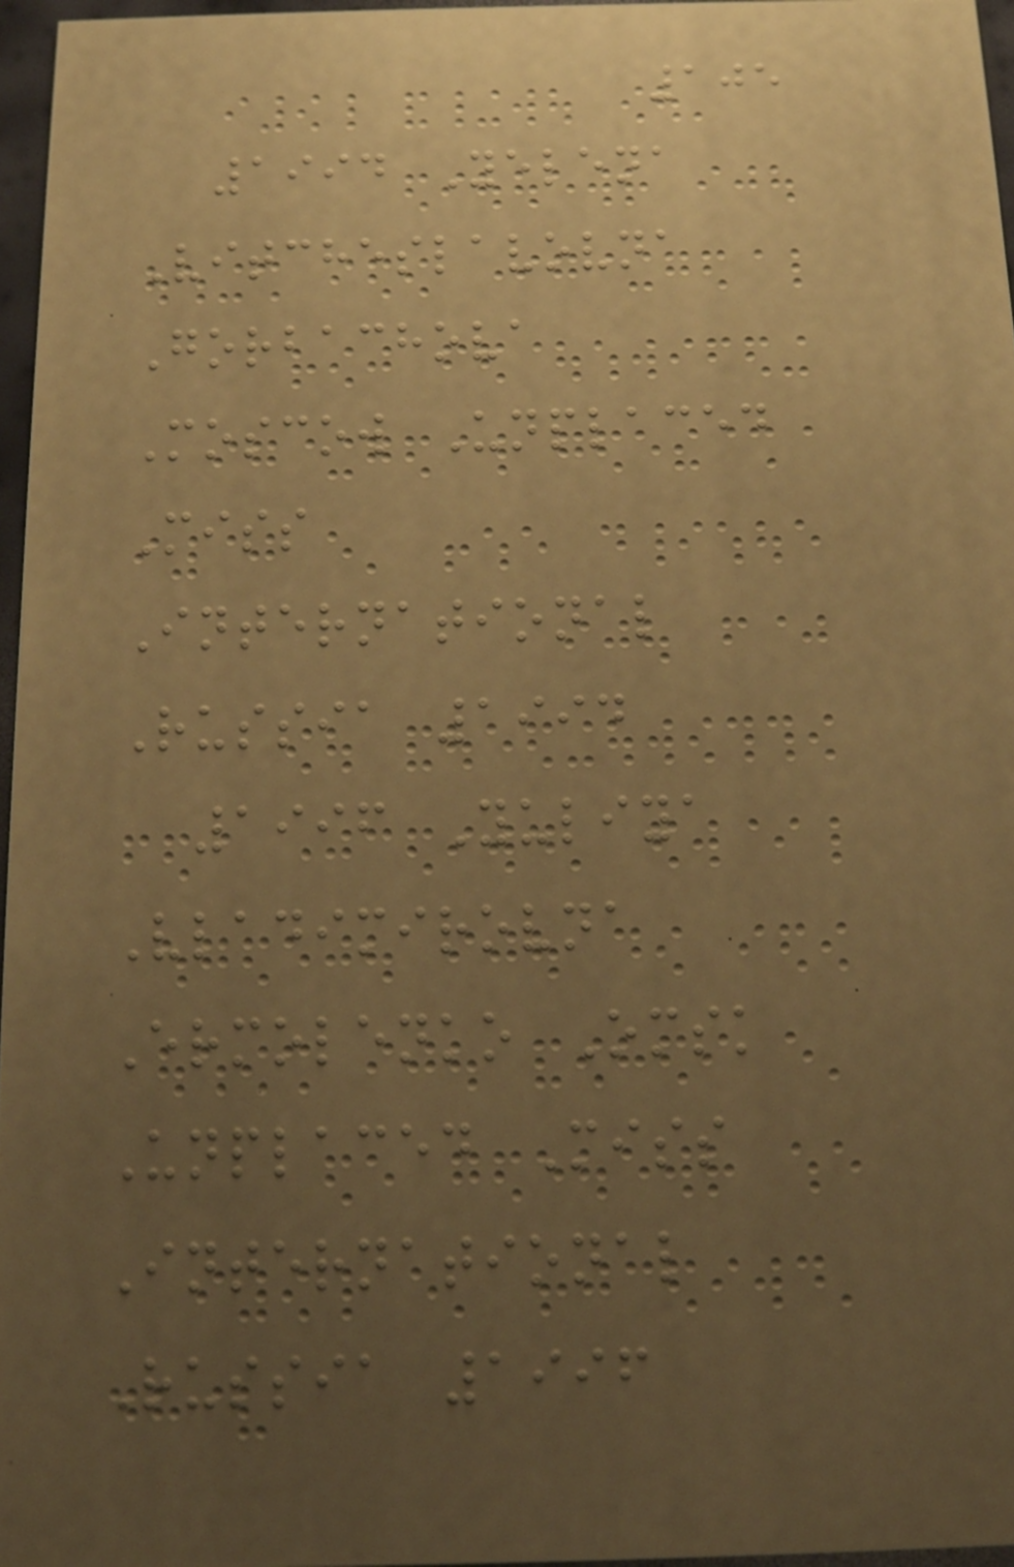105
1994 Yelena
Vitcheslavovna
Gorbachova
Moscow Unplaced
Miss
International
Russia 1994
1996 Yuliya
Vladimirovna
Ermolenko Omsk
Unplaced Miss
International
Russia 1996
